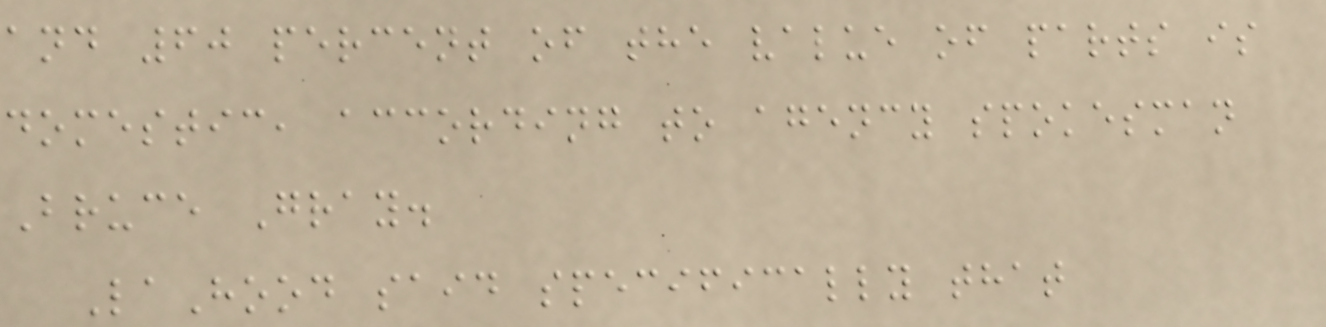and 60 percent of the value of parts is
domestic, according to agency spokesman
Bruce Gray.
LaHood said specifically that
